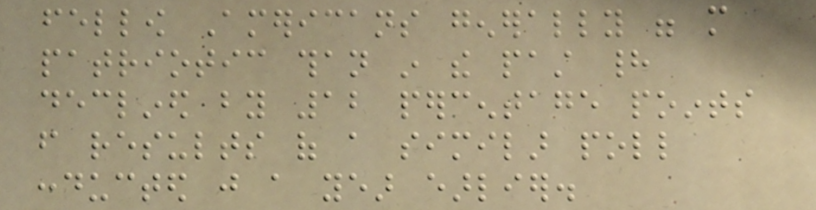fellow Americans generally were more
patriotic than in the past had
declined by 12 percentage points
from results of a similar poll
conducted just a year earlier.
